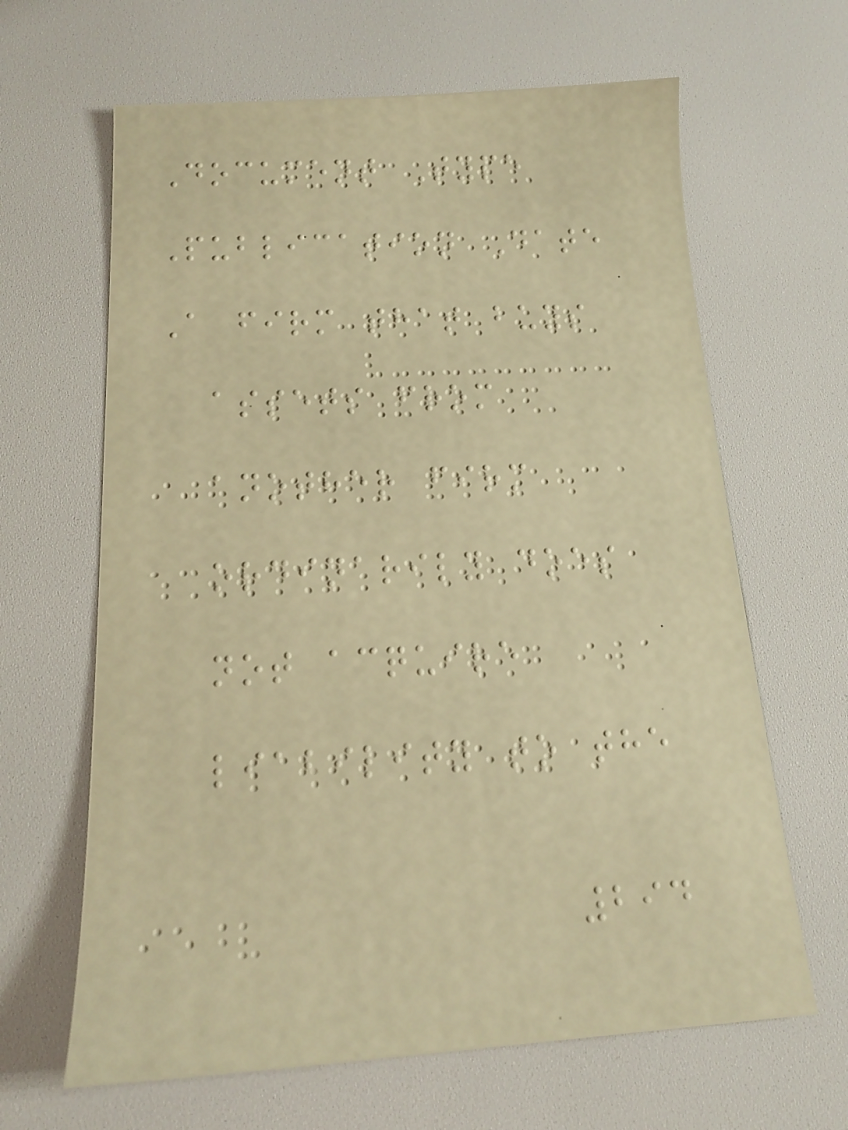Document Type
Publication Date
A firm that buys
assets from
another firm
ordinarily does
not acquire
liability to the
294
